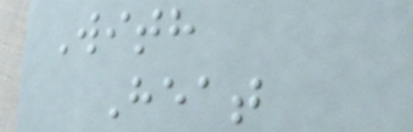With
Heat
